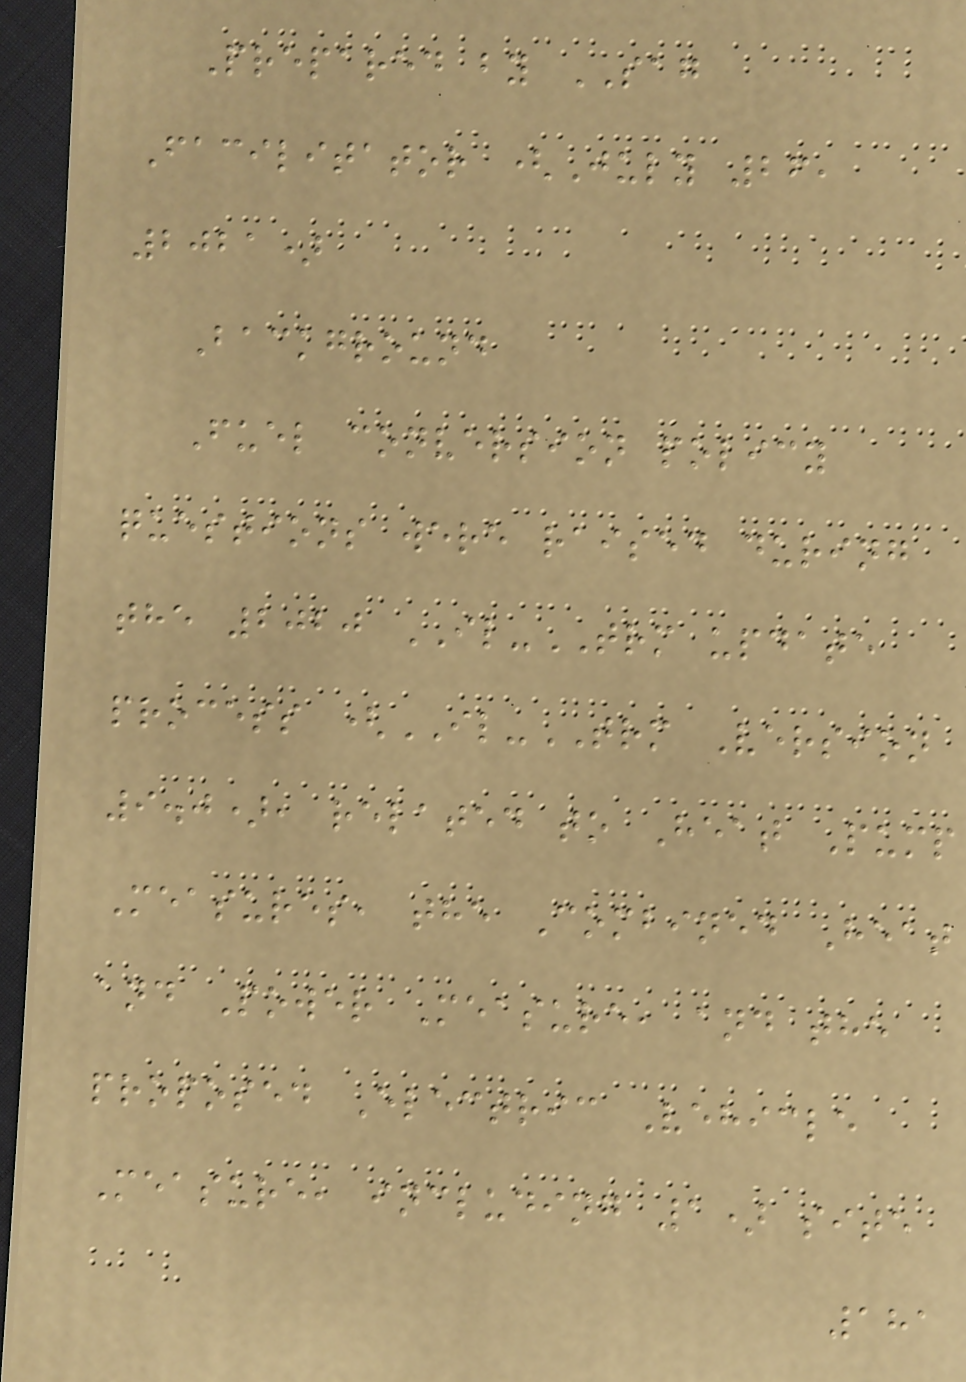Prepared by SAG
Facilitator (July 26,
2021)
Background
Fuel conversion policy
questions were raised during
the 2020 IL-TRM update
process (IL-TRM Version
9.0), related to Heat Pump
Measures, the Combined Heat
and Power Measure, and the
proposed Electric Vehicle
Measure, including 1) site
181
